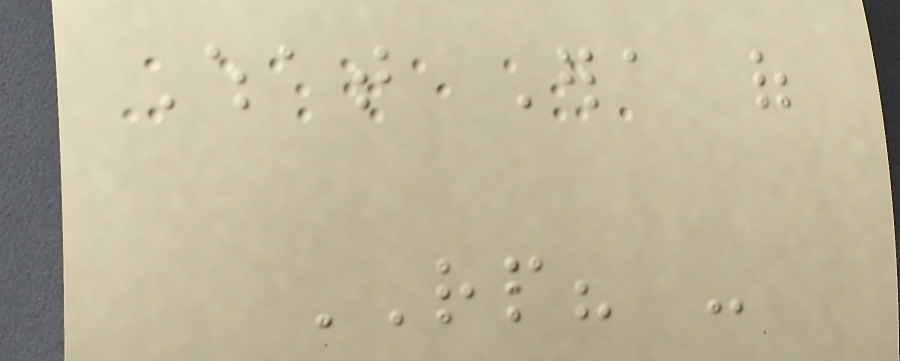What Era of
RP? -
